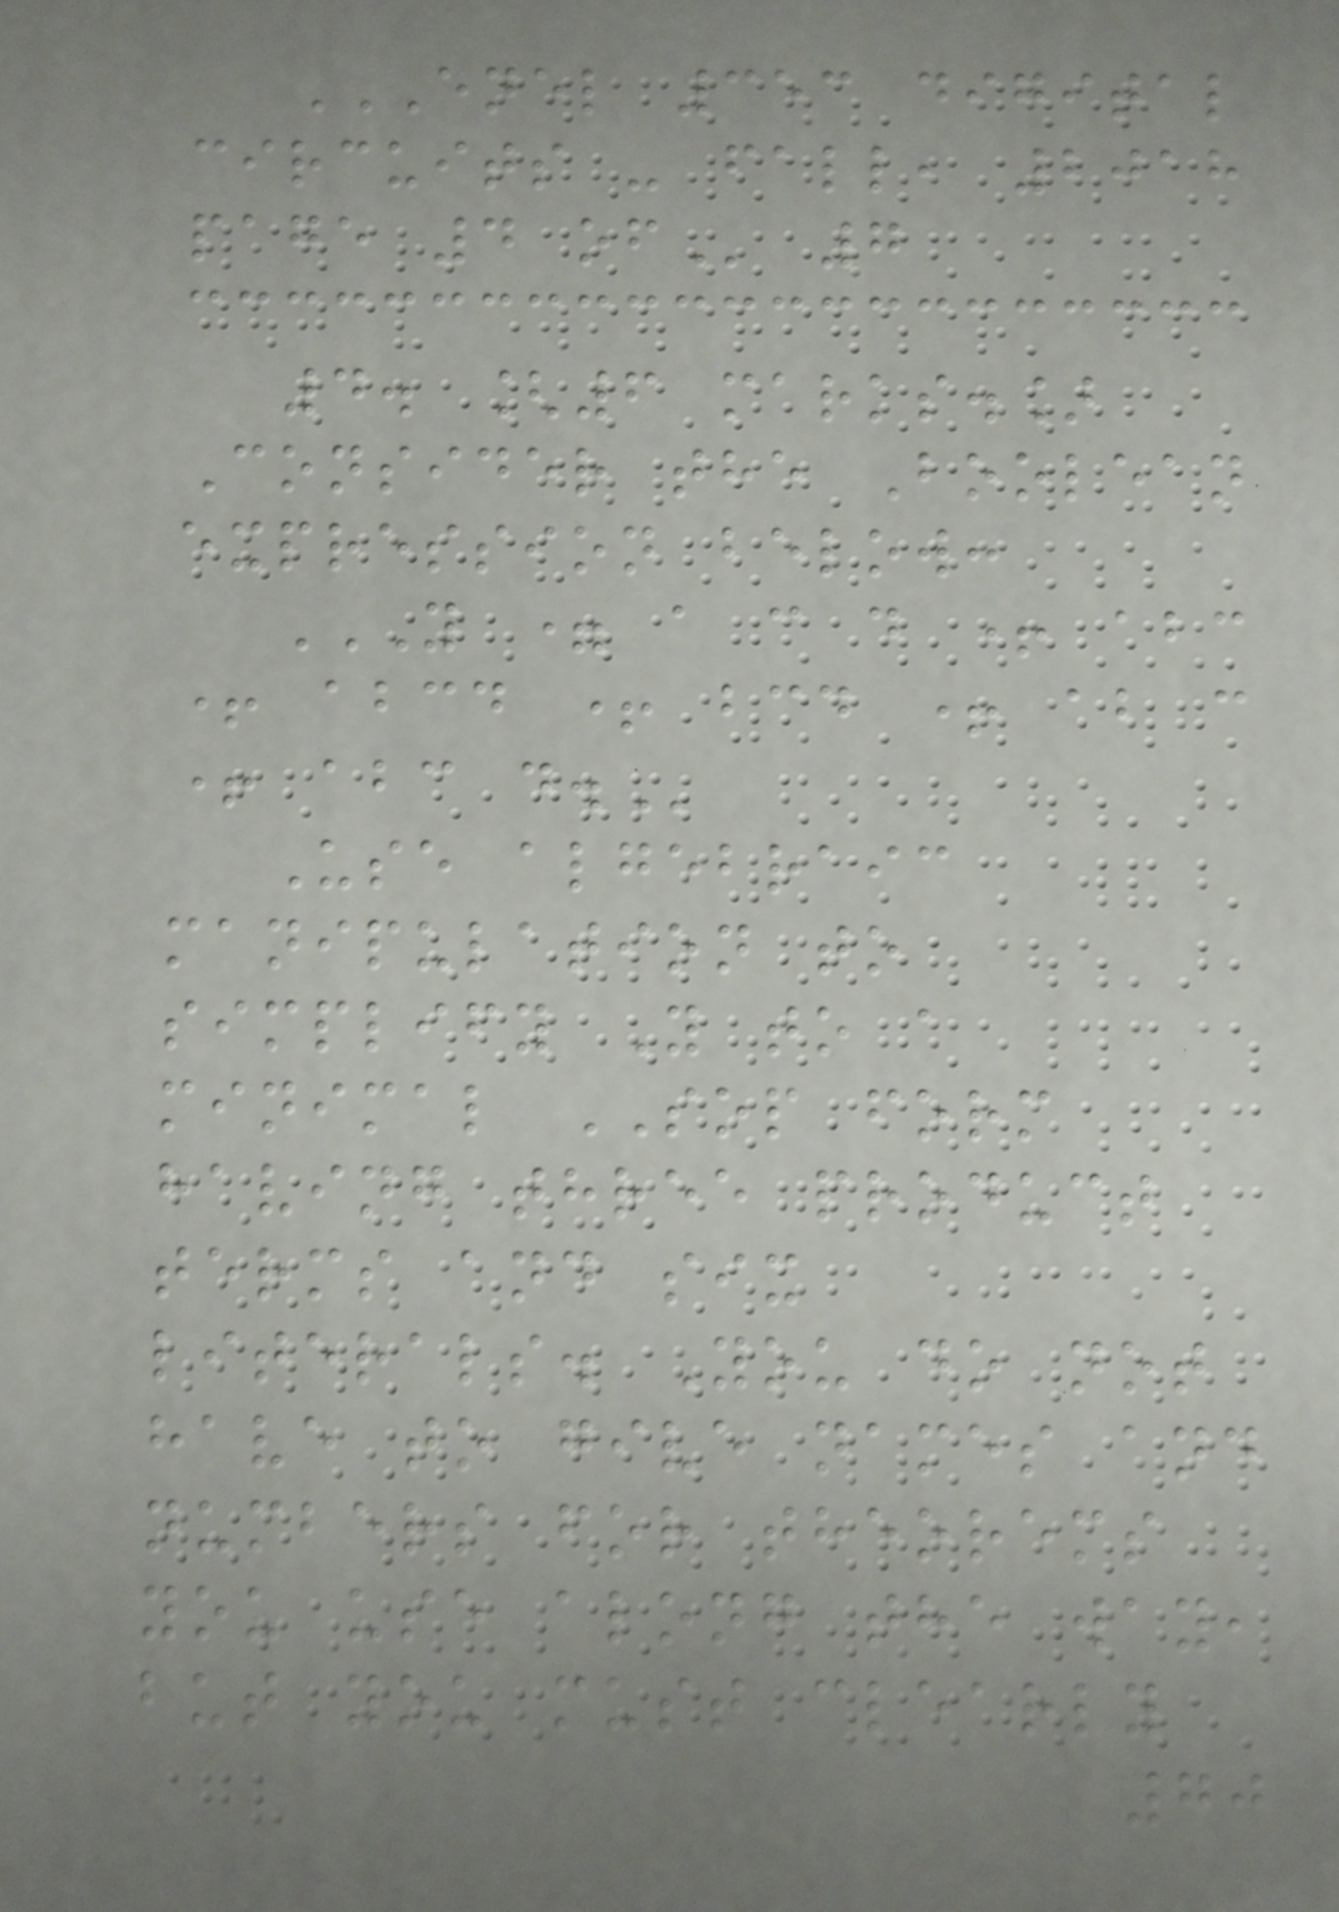ENEL 353 DIGITAL
CIRCUITS - FALL, 2018
PAGE 4 OF 7
4. [6 marks.]
Consider the Boolean
expression below:
Y = A C D + ABC
+ ABCD + BCD + AB C
+ ABC D.
Use algebraic
manipulation to
simplify Y to a
minimal SOP form
having three product
terms and six
literals. You do not
have to give names and
numbers for theorems
you use along the way,
but you must clearly
70
